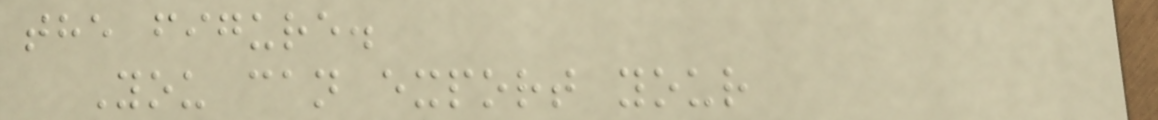the figure.
You can export your
